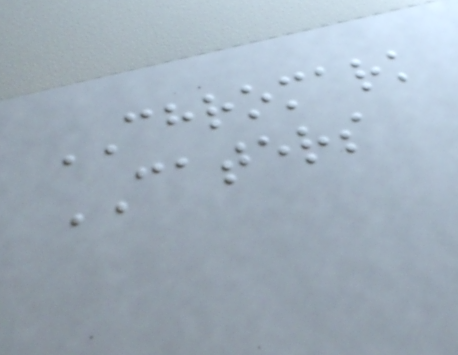CHROMARK
CATERS
